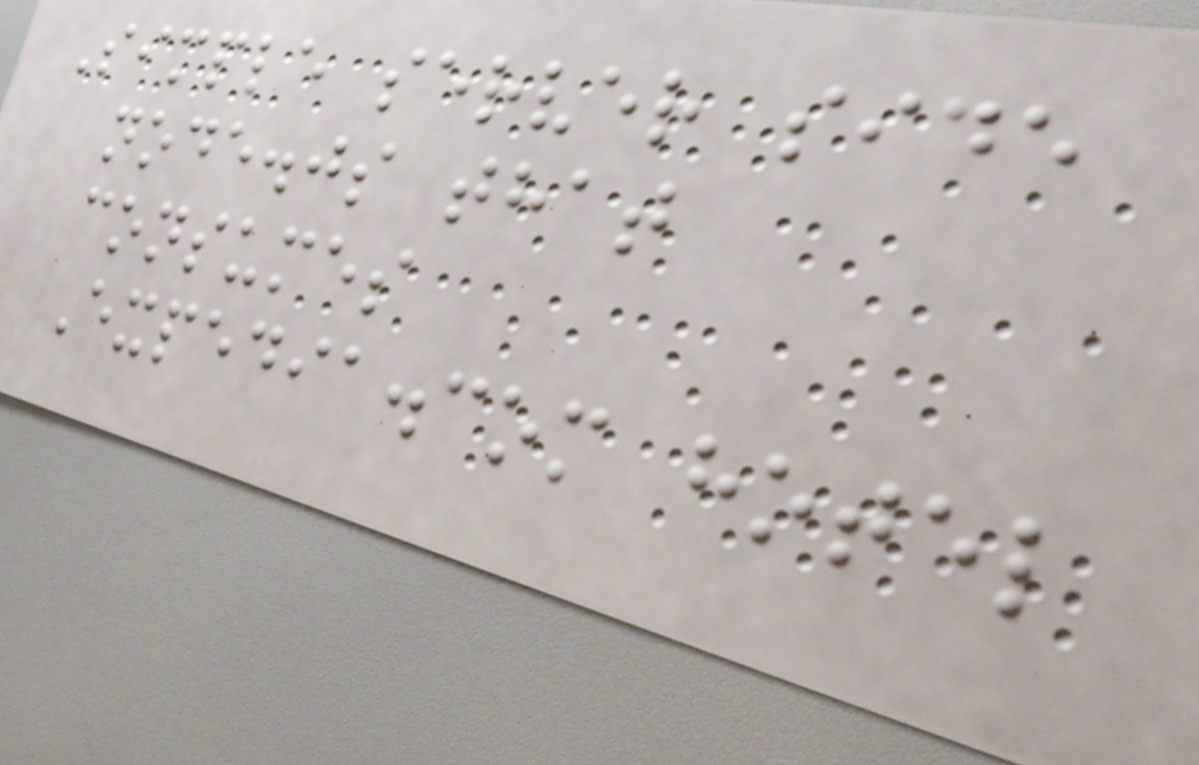Simple server side
node.js that
consumes
Expedia.com hotel
